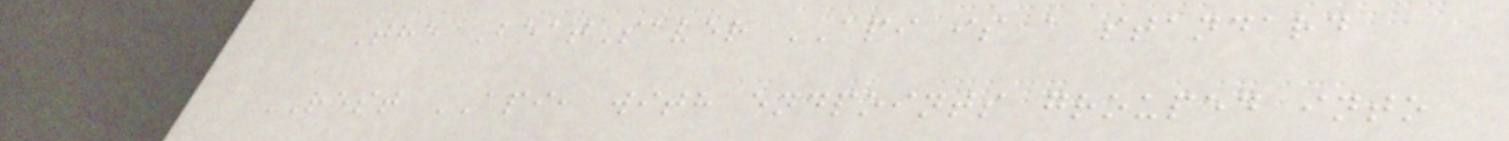The BeatSaver API is a standard
REST API, with endpoints grouped into
